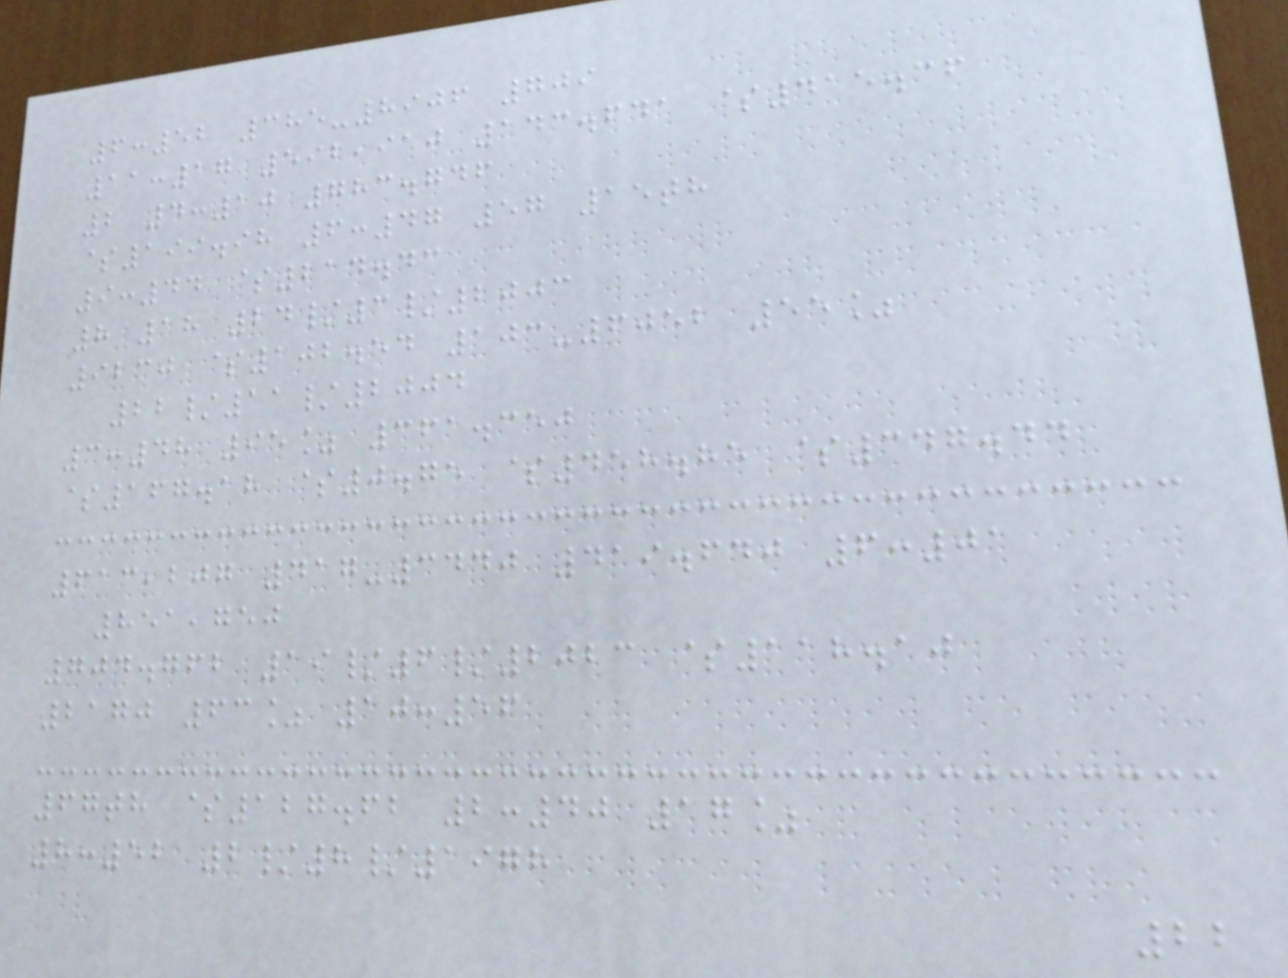6:52 385-8906 709
11:17 592,910 143.641 $415.36
2 4:10 783.746
$199.98 6:47 57 15th
9:44 $214.43
8 18 24/3/2003
9230 $102.54 103-6052 55%
22/11/2004
3:48 95% 361.350
$167.18 $0.75 $458.85 $347.44
613,207 417-3440 419.640 6:01
851,750
704.762 19/6/2023 $118.10
2170 63% 10:56
67th $127.62 2:40 17%
8:52 2/8/1978
22
